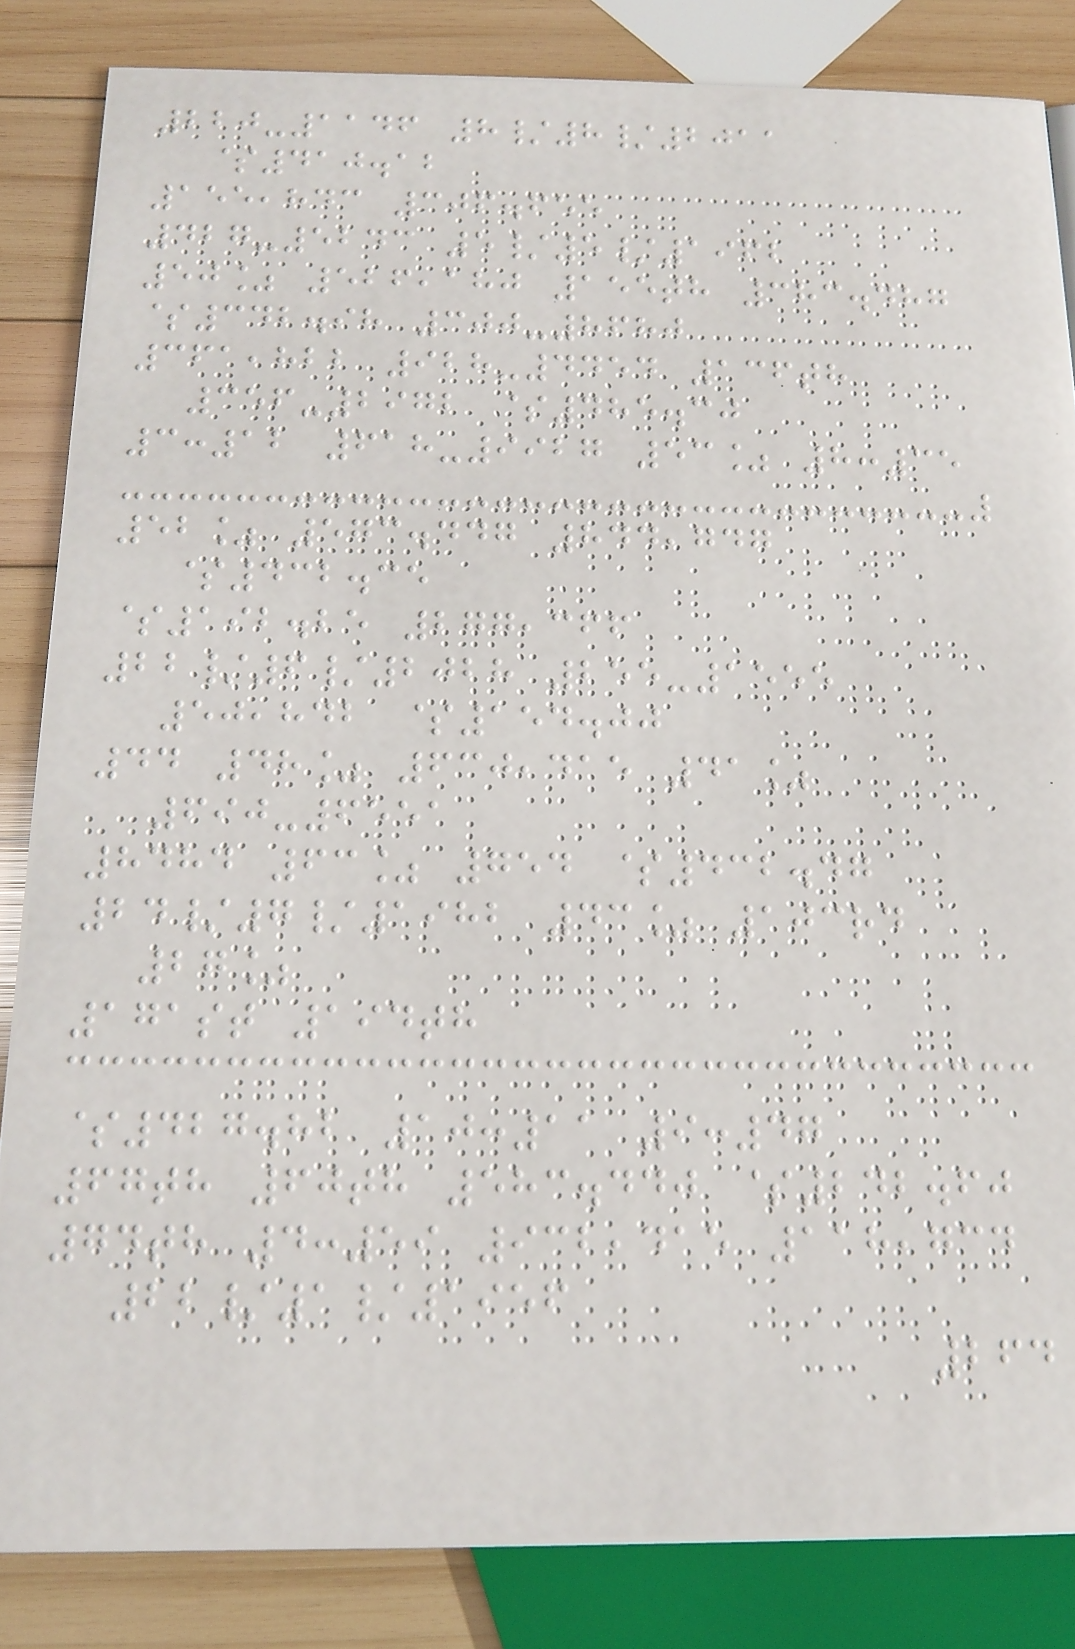220-1146 8/8/2011
$410.12
155,843 306.655
427-5243 5/5/1962
50% 526,180 155th 383.487
$342.98 300-8680
361,822 928-4454 136th
356-2972 $485.30
3:12 618-9927 53% 8:35
52% 573.447 844,747
$432.35
$192.25 277,366
22/6/2028 255-1555
50,842 $154.00
44 48% 630,415 41%
690-6551
8484 63% 754 $432.47
24/7/1982 43% 103rd
27%
171st 194th
$427.82 10:11 9:47
67th 60th 583.440 $242.60
74th 4:59 932,415 118,734
22/1/1956
264
